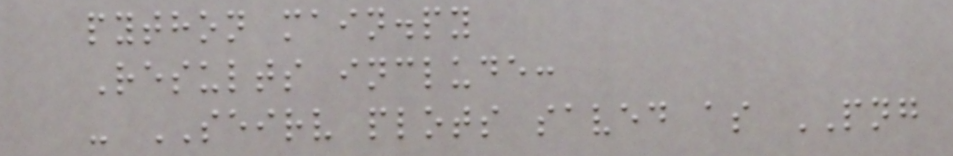python main.py
Results include:
- SEIRV plots saved as PNG
